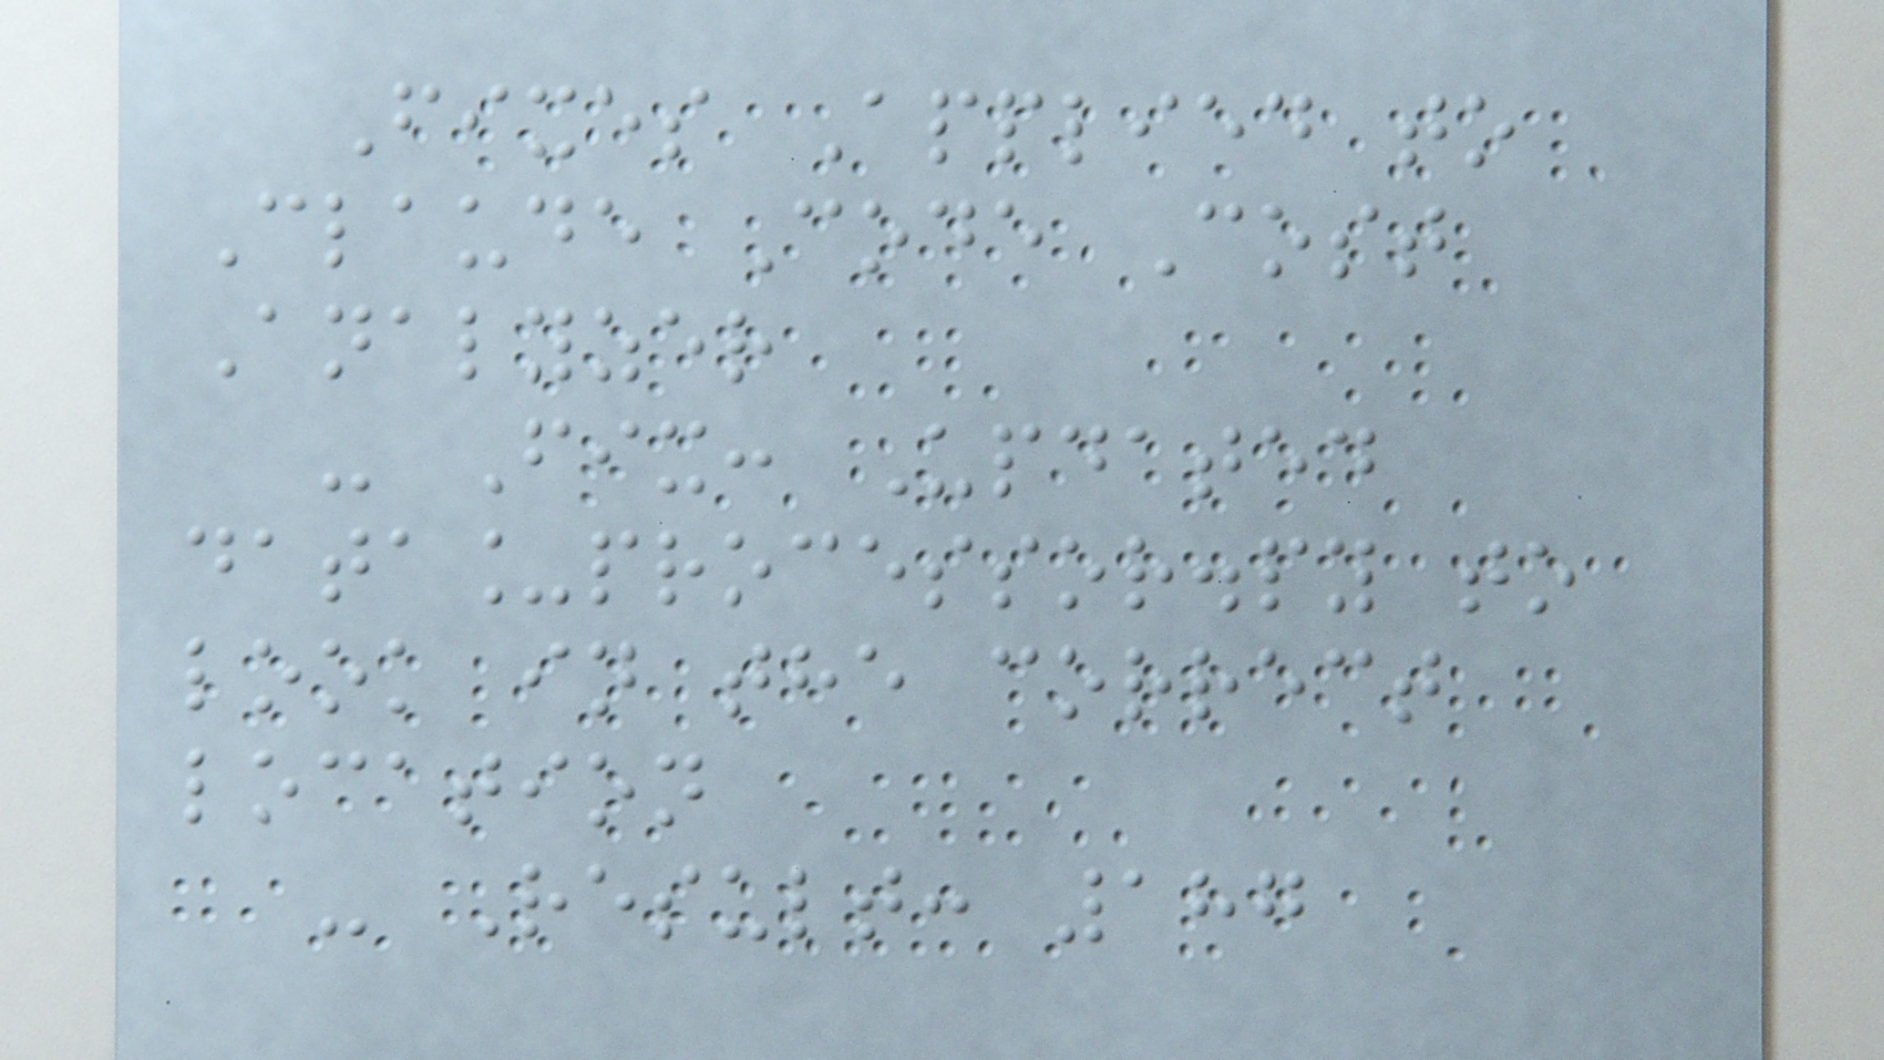Fixes Applied to
Claude Code Cost
Analyzer
- Fix: Updated
data_processor.py to
look in the correct
location
- Result: 187
